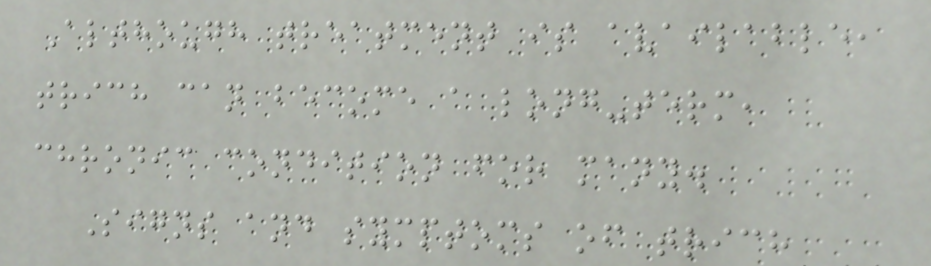Although treatment is available,
trich can become a long-term,
chronic condition for many.
Signs and symptoms of trich
